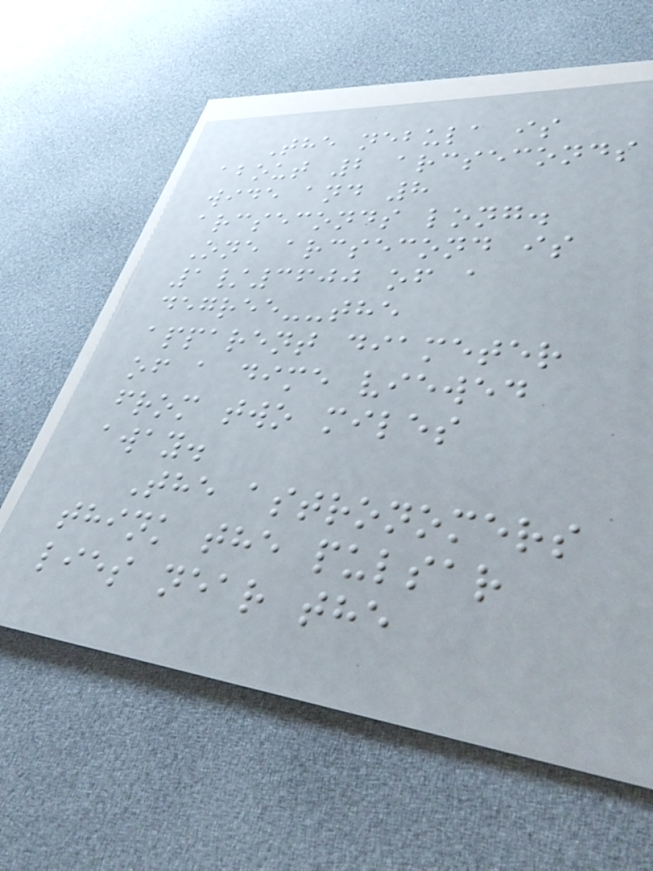The nebula is
about 2 arcseconds
wide and 8
arcseconds long.
One arcsecond is
1/3600 of a
degree--the
apparent diameter
of a dime viewed
from two miles
away.
The astronomers
think the pulsar
lies near the
